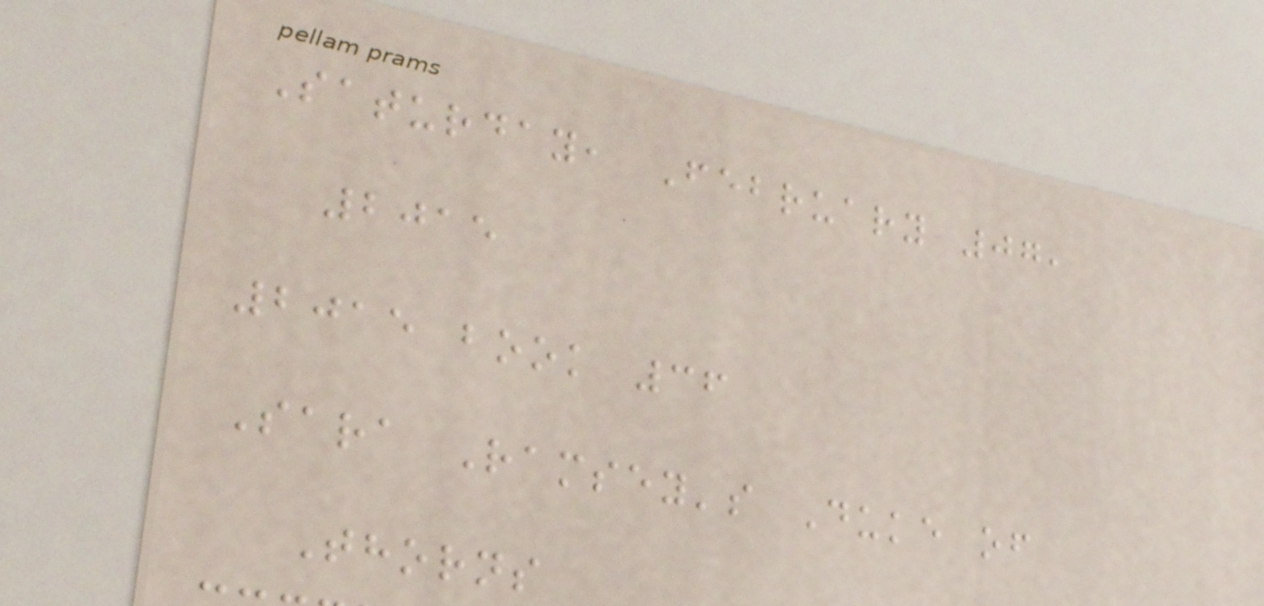Saturday, February 07,
2015
2015 book 36
Sara Ramsey's Duke of
Thorns
